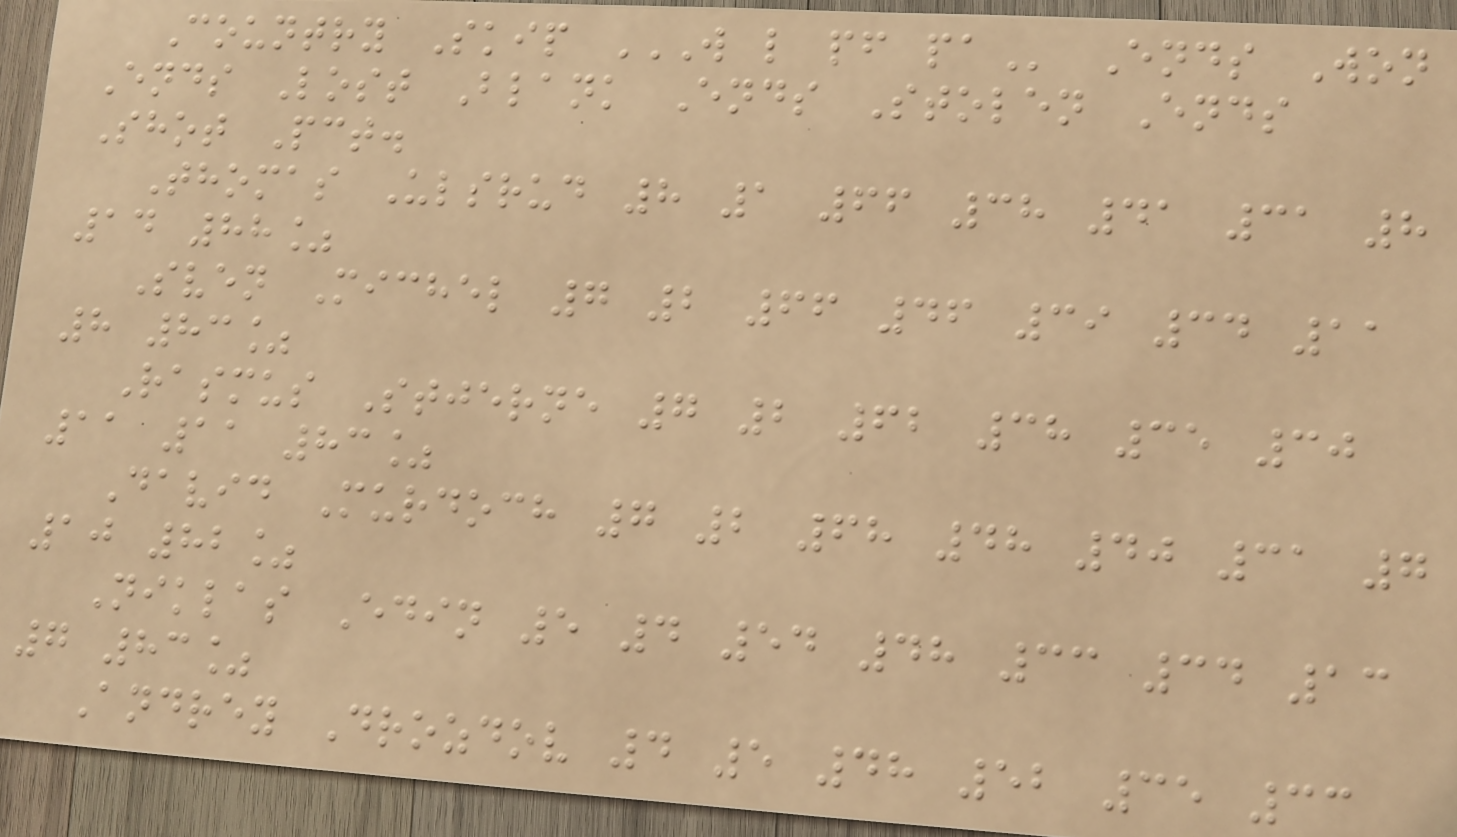Country Skip W L PF PA Ends Won
Ends Lost Blank Ends Stolen Ends
Shot Pct.
Thomas Ulsrud 8 1 66 38 41 31 8
14 88%
Sven Michel 7 2 66 46 39 34 11
8 83%
Rasmus Stjerne 7 2 62 38 35 30
11 11 83%
David Murdoch 7 2 68 48 40 31 7
10 82%
Niklas Edin 5 4 54 48 33 34 13
7 83%
Andrey Drozdov 4 5 48 52 35 33
